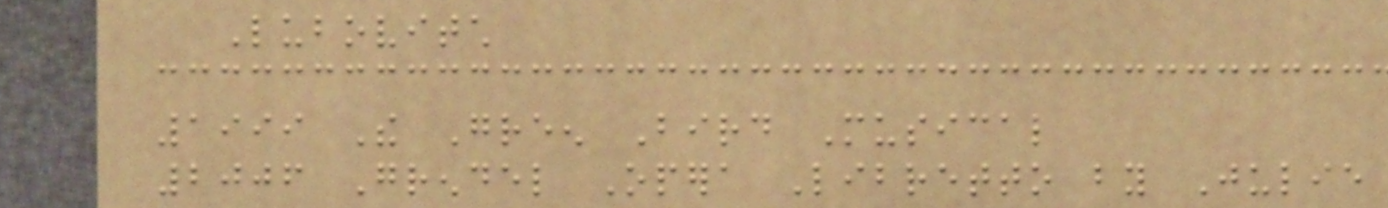Lubovitch
1999 The Green Bird Musical
2006 Grendel Opera Libretto by Julie
